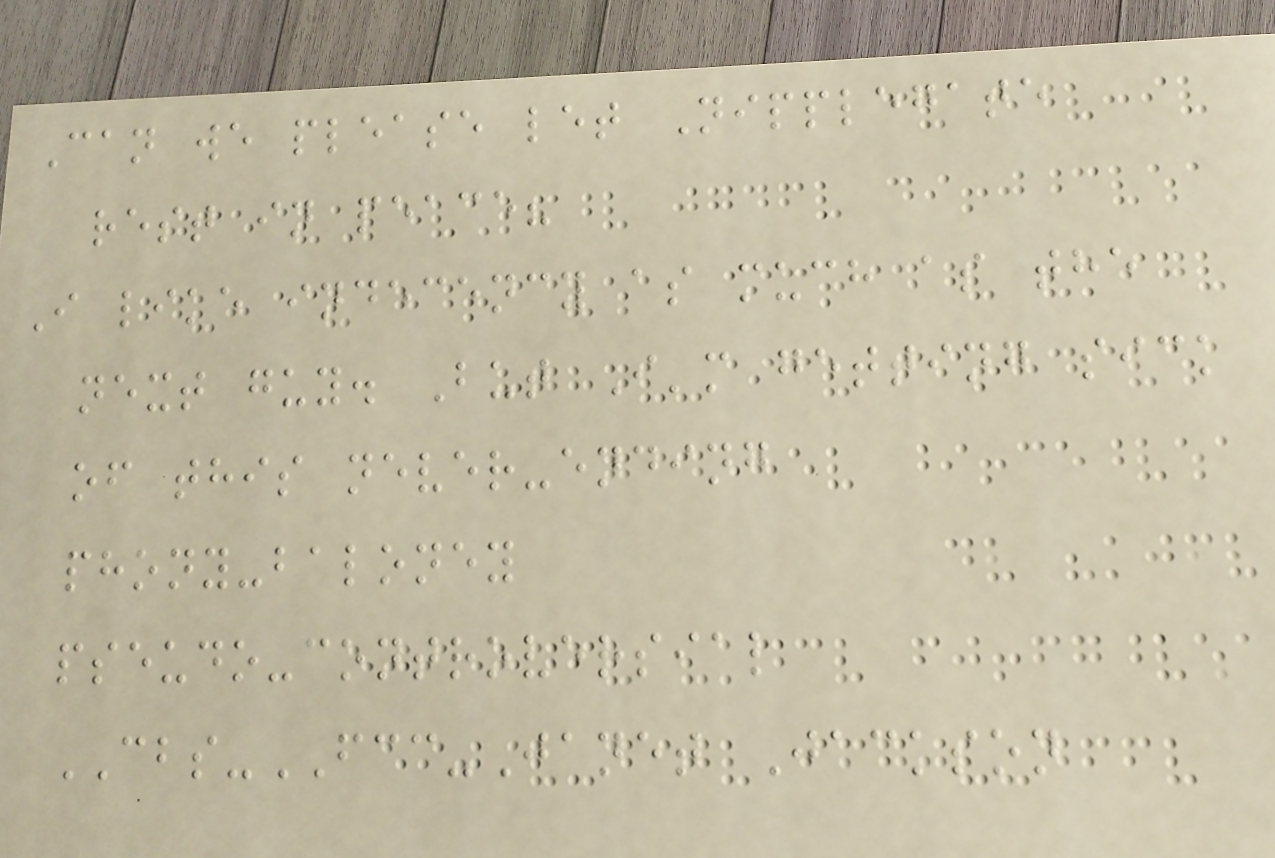Can we please let Nipplegate
rest in peace?
I like indecency as much as the
next guy. But I'm getting sick
of this never-ending
phony-baloney
pseudo-controversial
CBS-FCC-Janet Jackson
